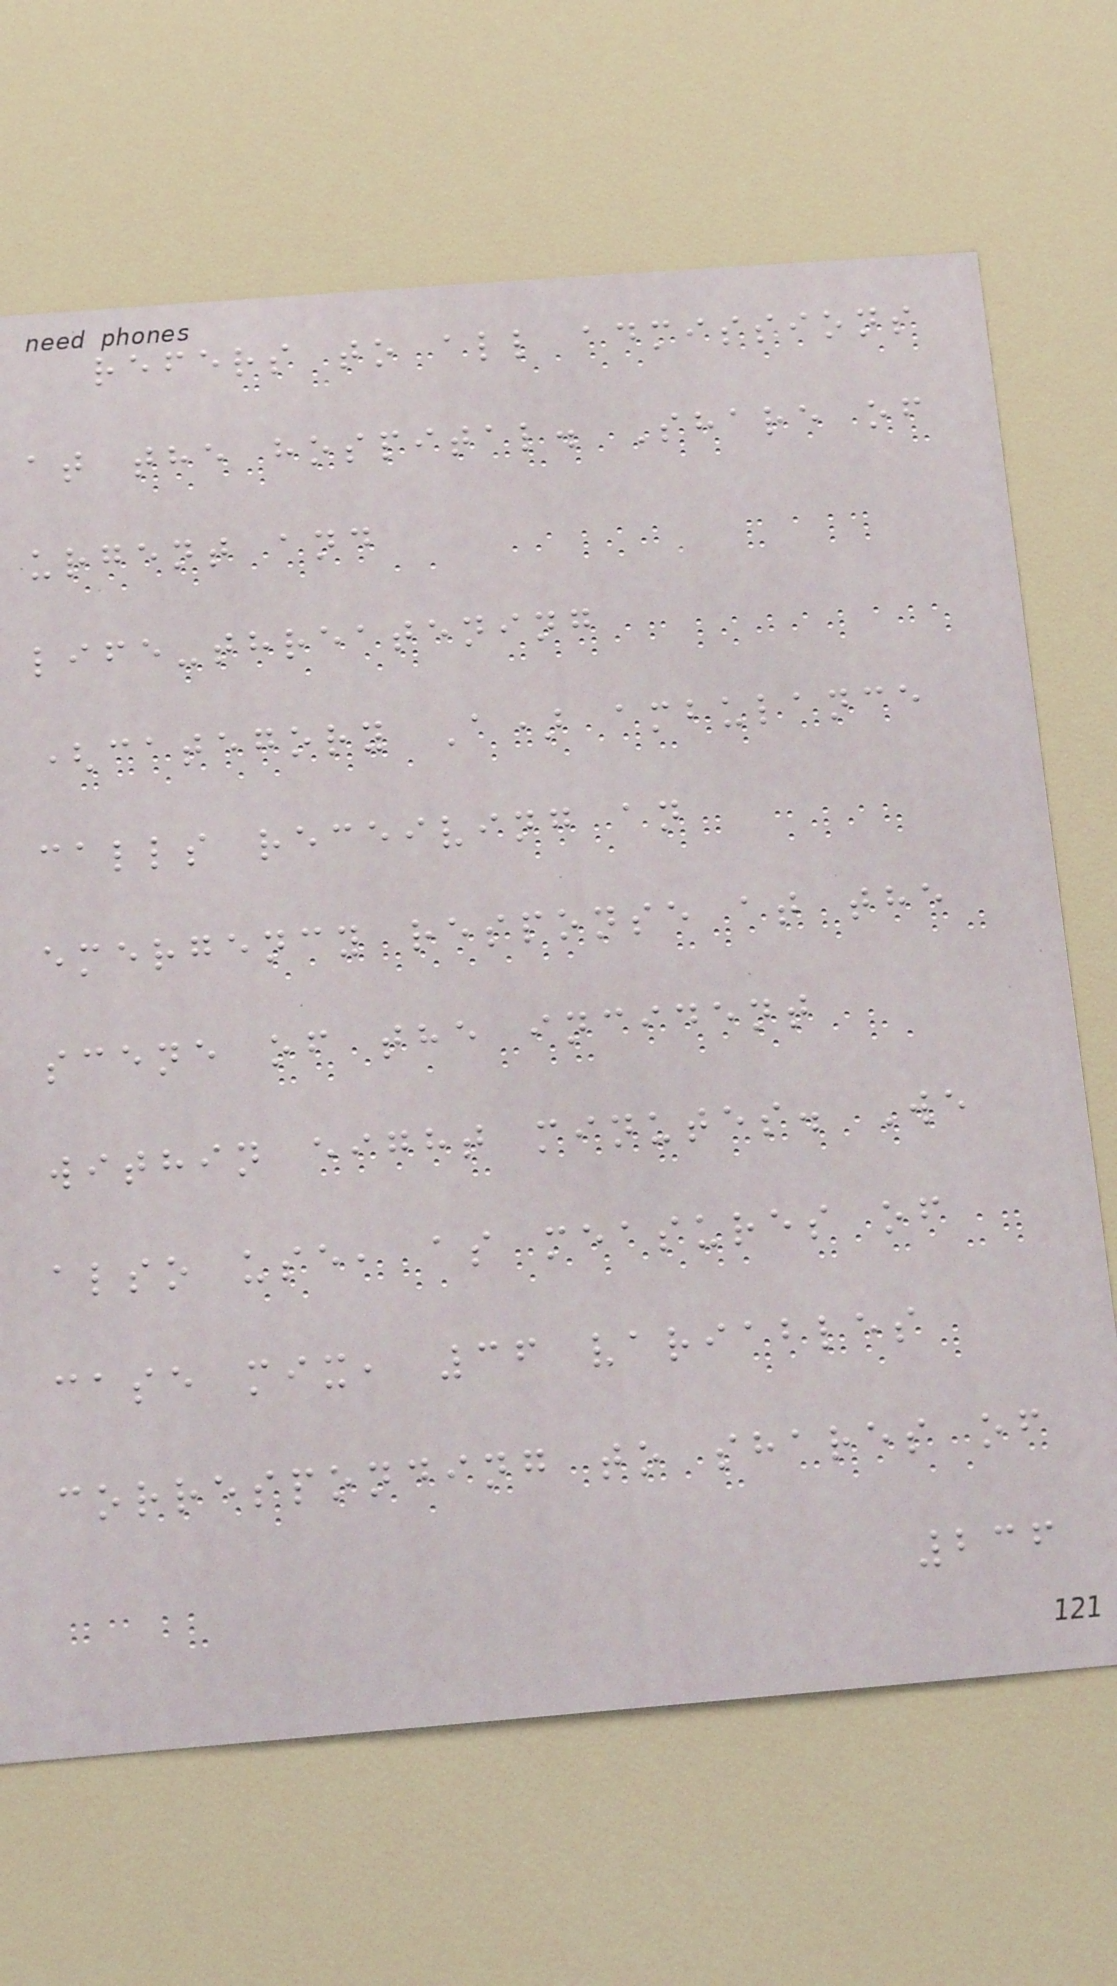refers to all admissions
at the hospital. Share of
urgent and
life-threatening
(category A) ambulance
calls receiving an
emergency response at the
scene of the incident
within eight minutes. We
also use, as measures of
case mix, 36 variables
corresponding to shares of
236
